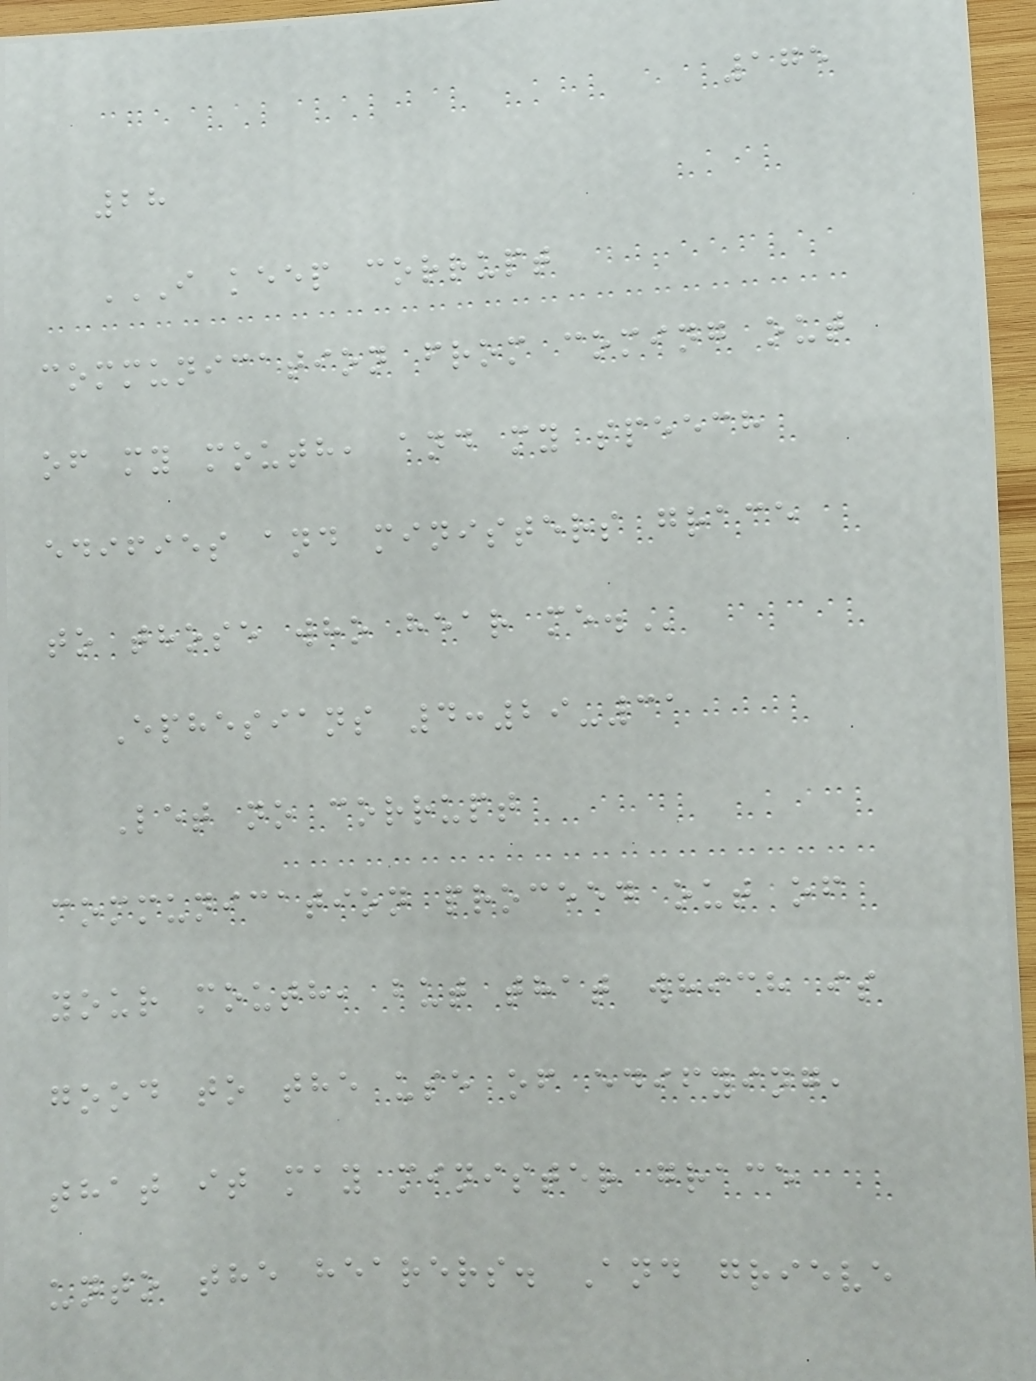175
28
I KEEP CORRUPT
COMMUNICATION FROM COMING OUT
OF MY MOUTH, AND MY SPEECH
EDIFIES AND MINISTERS GRACE
TO THOSE WHO HEAR ME.
Ephesians 4:29-31
Let no corrupt
communication proceed out of
your mouth, but that which is
good to the use of edifying,
that it may minister grace
unto the hearers. And grieve
